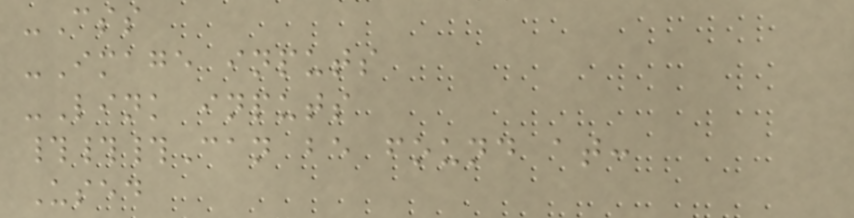-Css
-Image inputs
-Link inputs
###Can be found at:
Used
